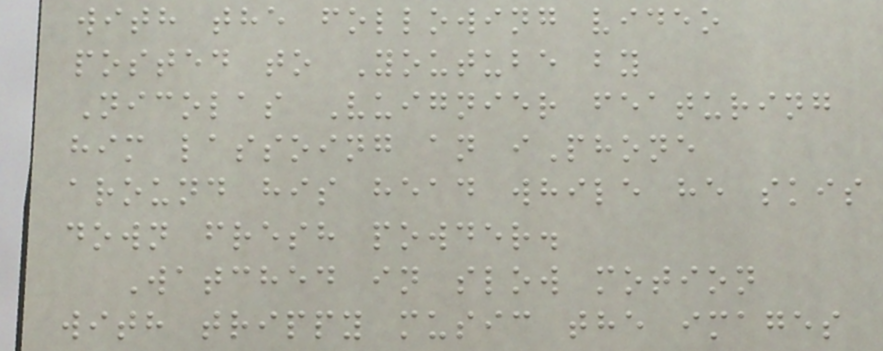with the following video
posted to Youtube by
Nicolas Vuignier featuring
him lassoing an iPhone
around his head while he skis
down fresh powder.
Watched in slow motion
with trippy music the images
